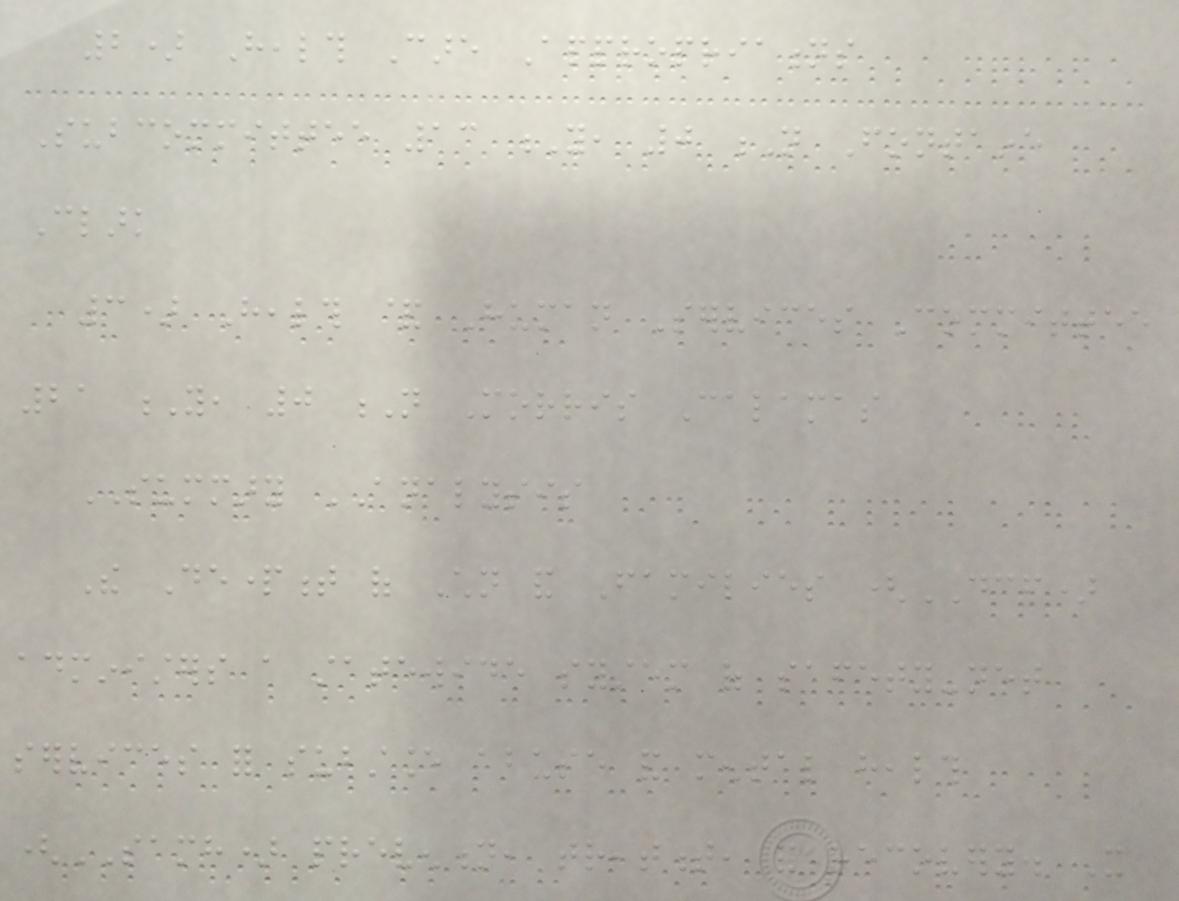2) Health Care Appropriations
Subcommittee 13 Y, 0 N Fontaine
Clark
3) Health & Human Services Committee
21 Y, 0 N Morris Calamas
SUMMARY ANALYSIS
The Department of Children and Families (DCF)
administers a statewide system of safety-net
services for substance abuse and mental health
(SAMH) prevention, treatment, and recovery. It
